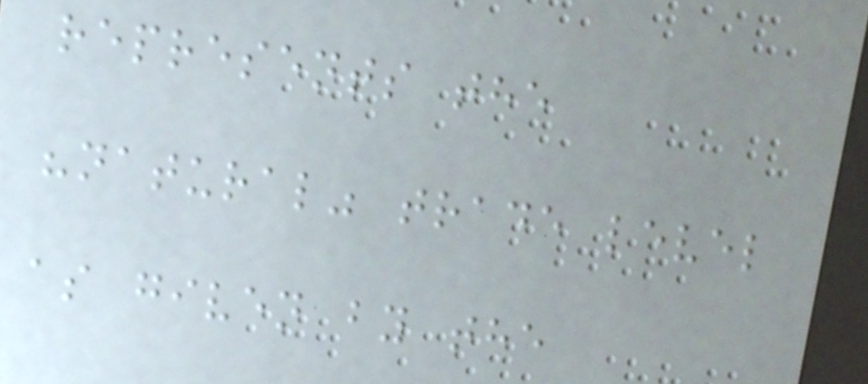represents the
"natural" trade level
as given by the
